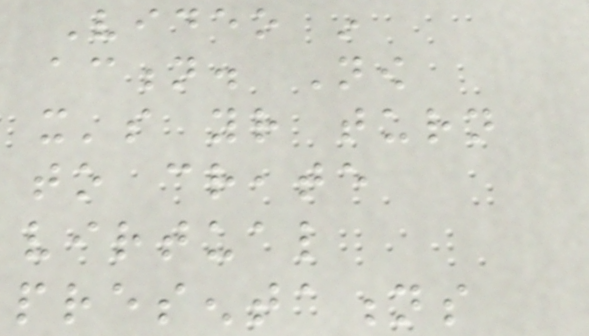Video in
action. Now
it's your turn
to create
virtual
presentations
